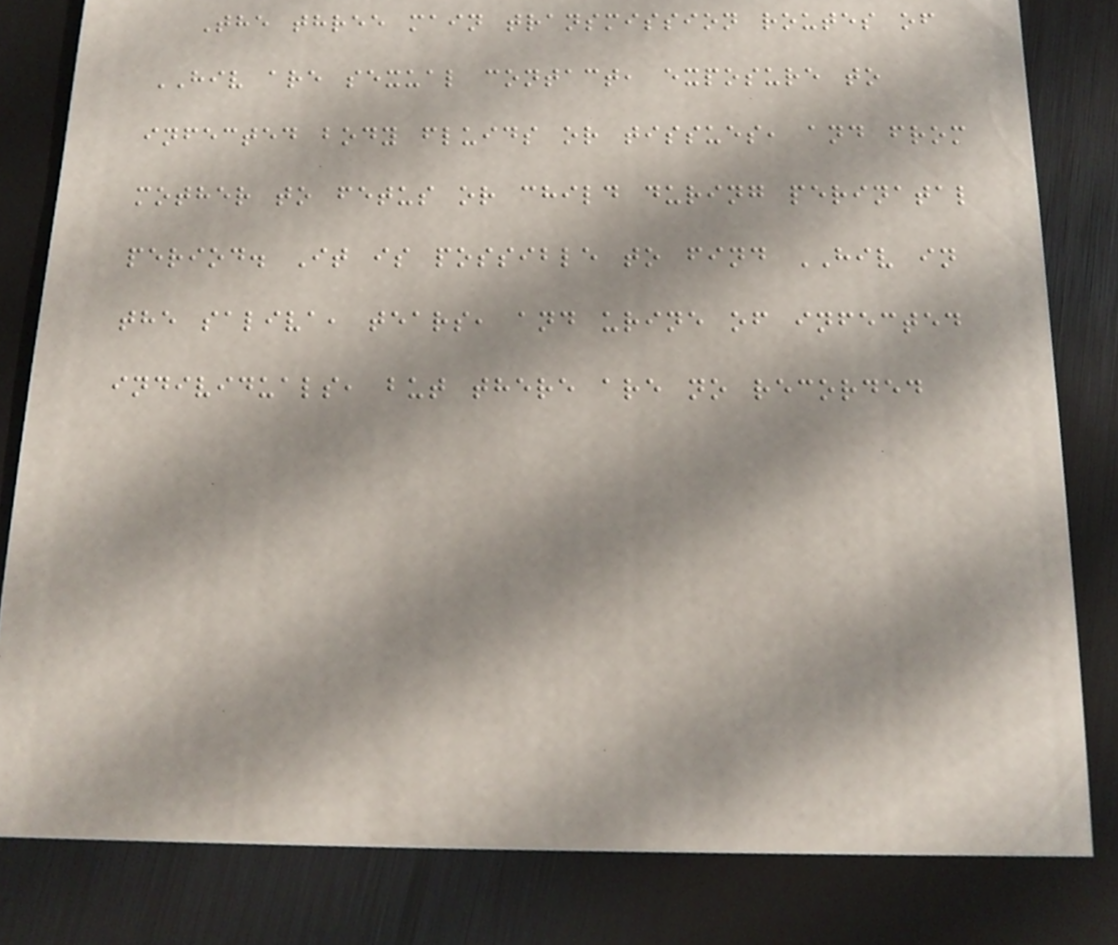The three main transmission routes of
HIV are sexual contact, exposure to
infected body fluids or tissues, and from
mother to fetus or child during perinatal
period. It is possible to find HIV in
the saliva, tears, and urine of infected
individuals, but there are no recorded
